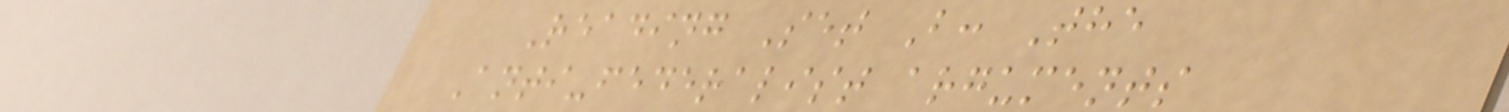Reading Set B: The
Anti-federalist arguments
